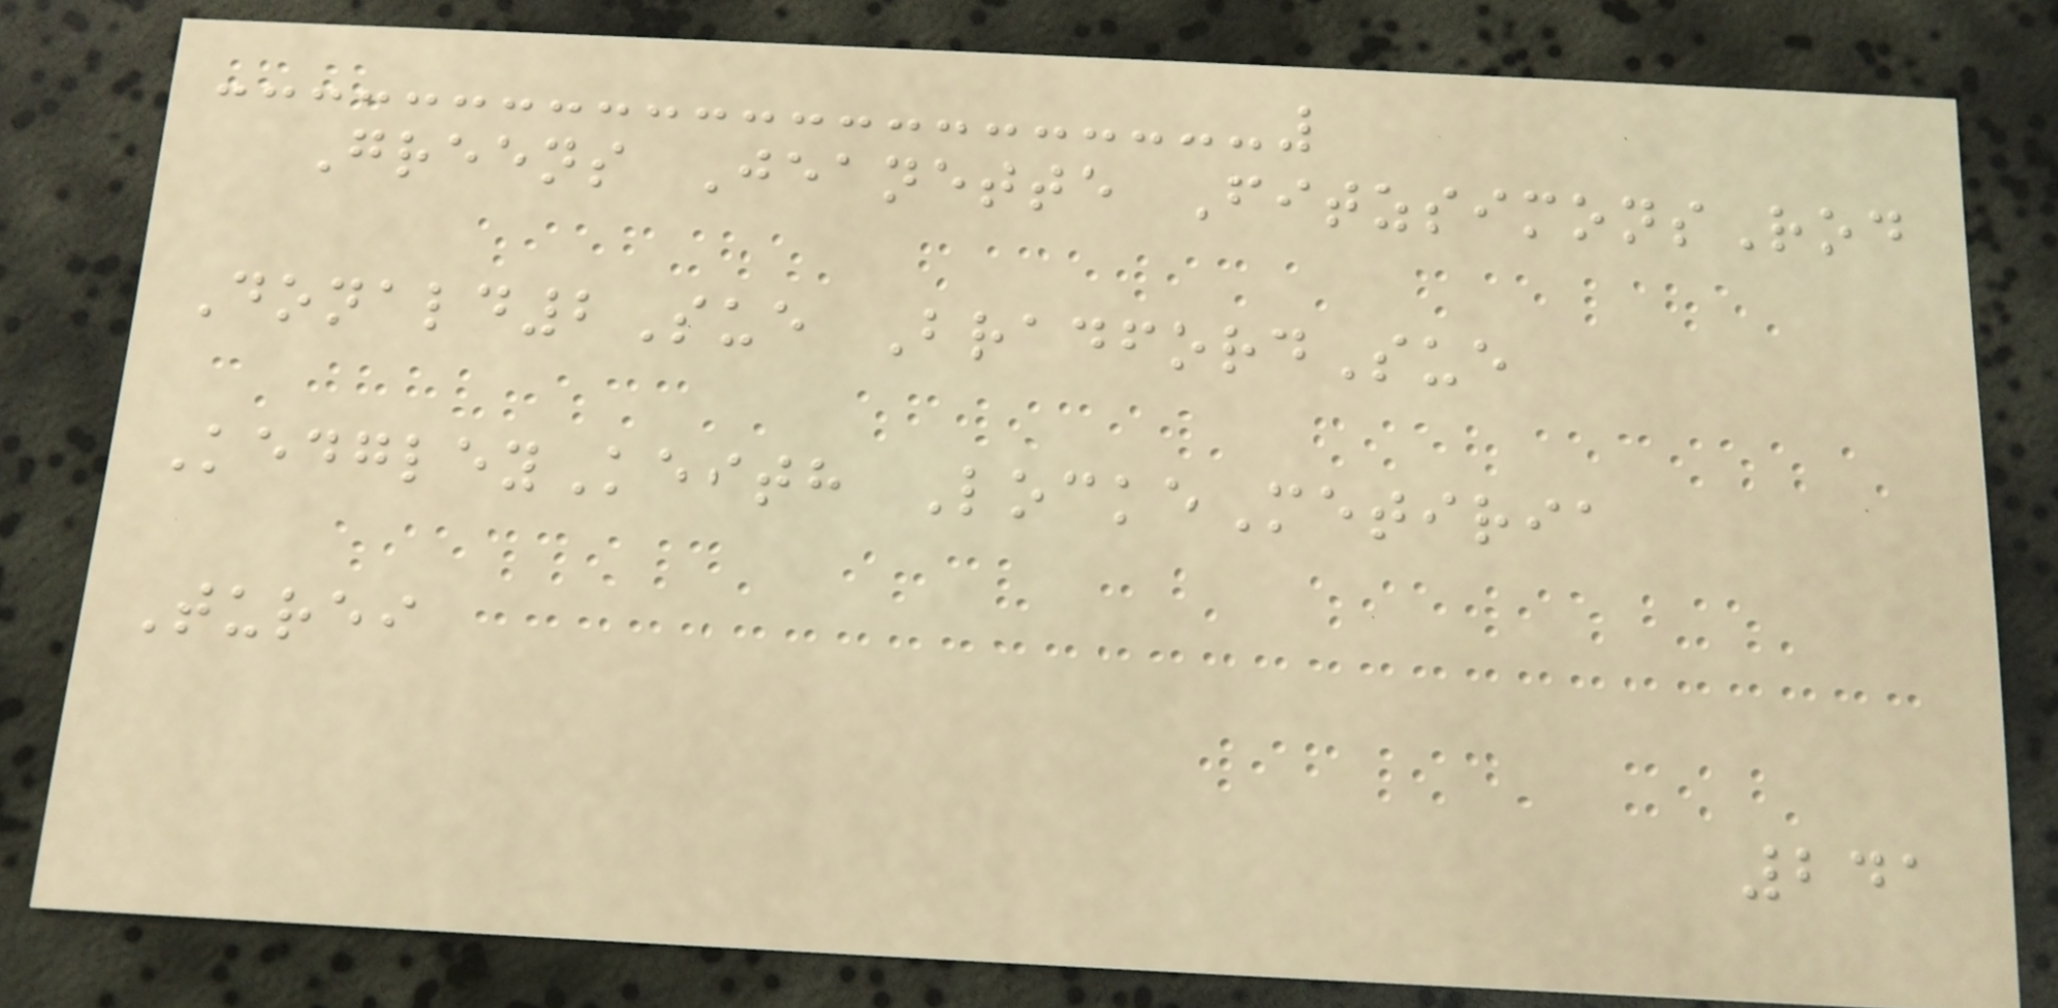Greens Jeanette FitzsimonsRod
Donald2Sue BradfordSue
KedgleyKeith LockeMetiria
Turei
241
